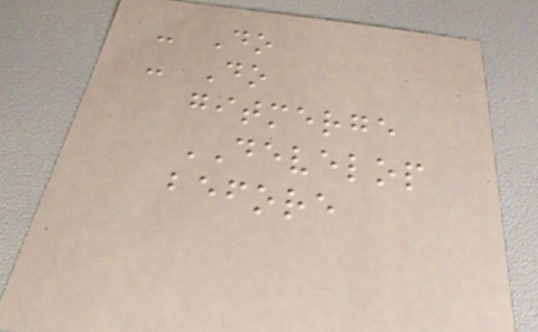- Do
- Do
gitmerge
DEVELOP
before
